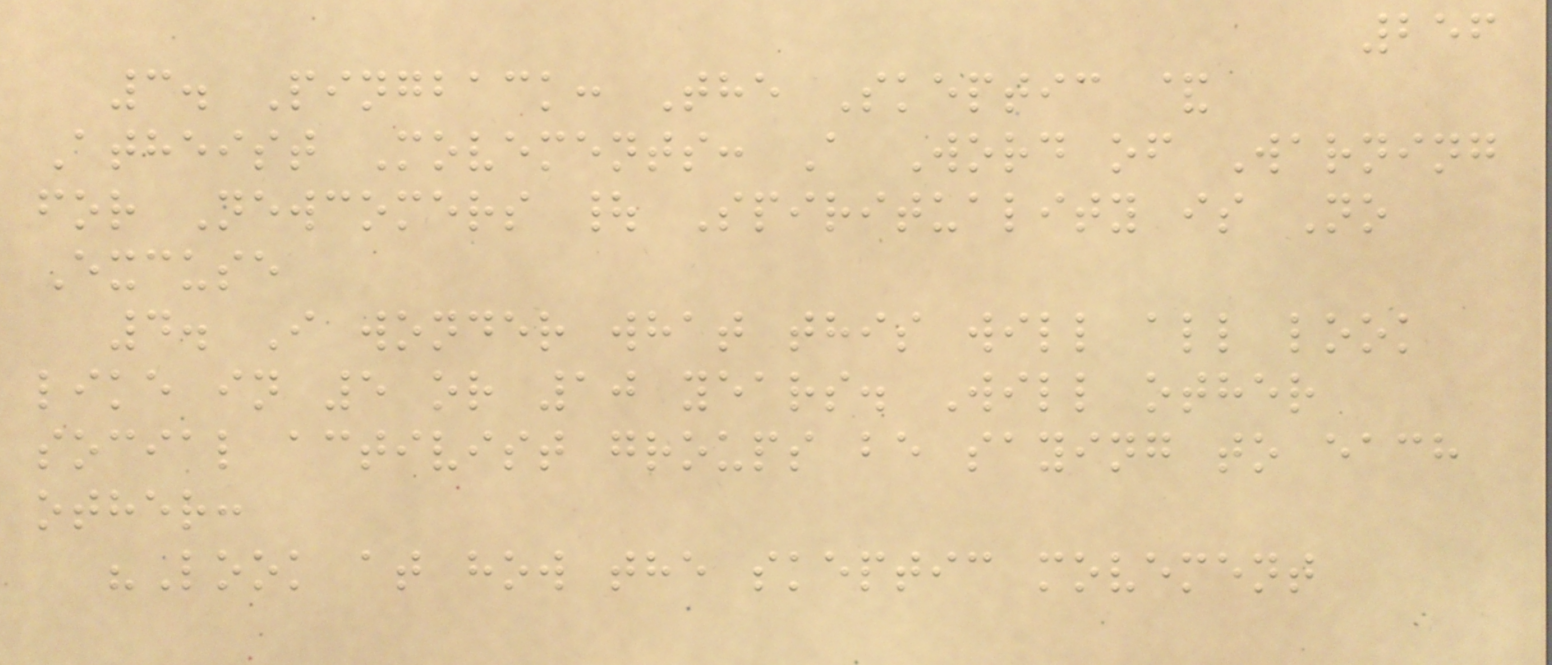256
3. Pingback: The Skeptic &
Atheist Movements: A Word of Warning
for Newcomers | Spirituality is No
Excuse
4. I wonder what this will all look
like in 5 or 10 years. Will other
social activist groups be saying to each
other:
"Look at how the skeptic movement
